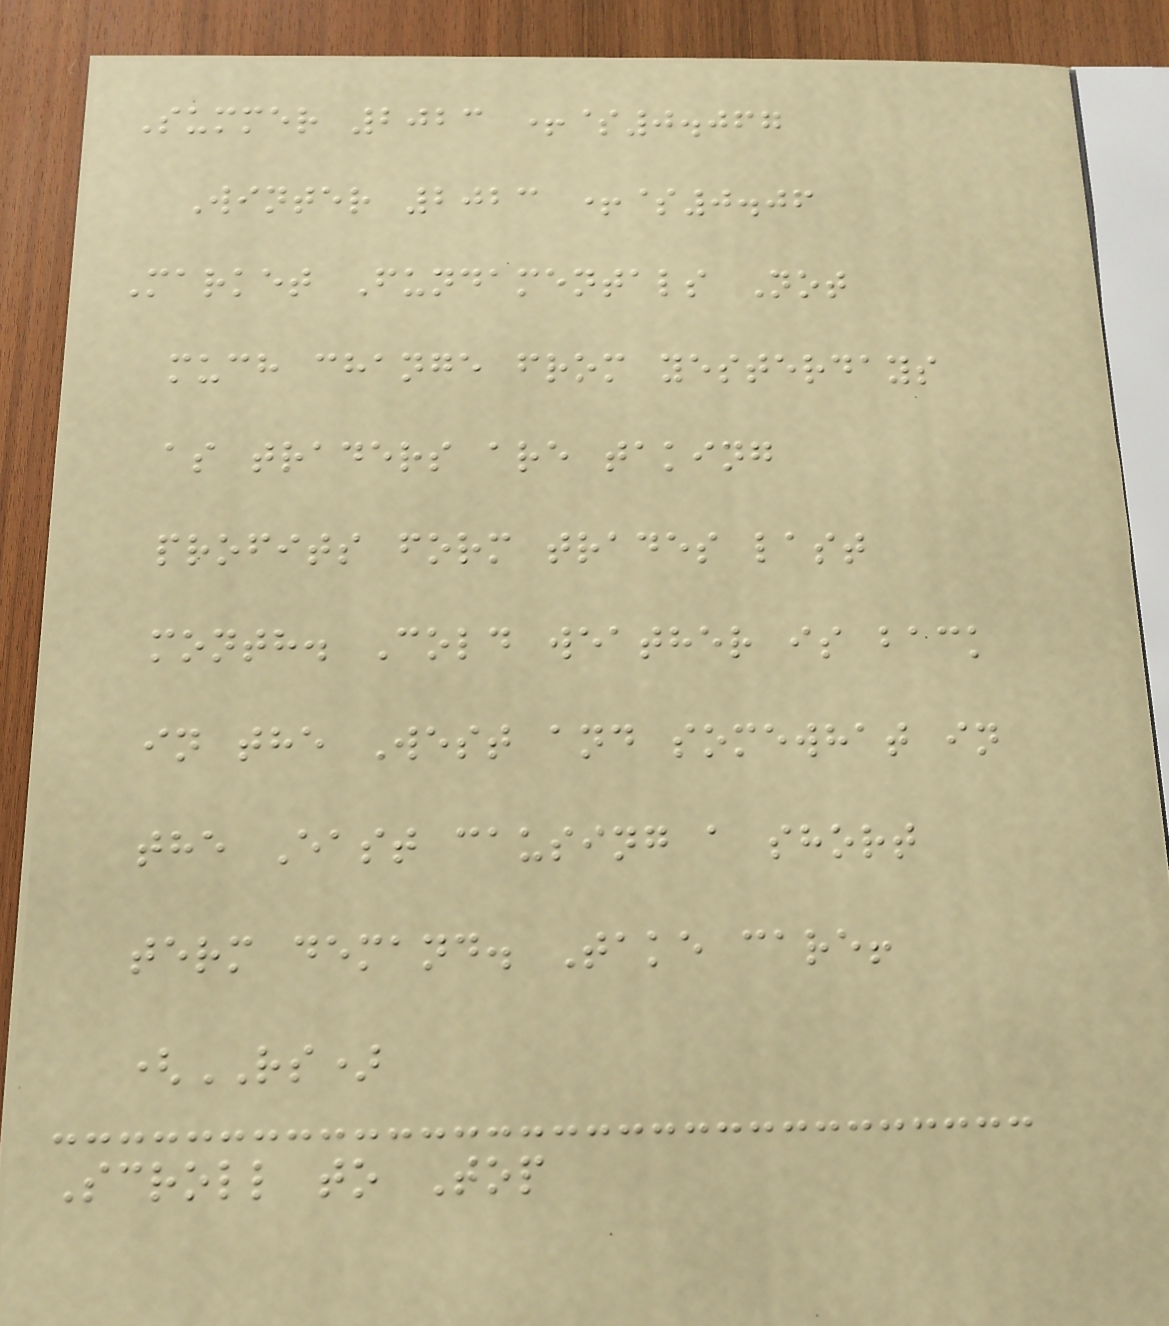Summer 2023 +$0.067
Winter 2023 +$0.06
Market Fundamentals Not
much change from yesterdays
as traders are taking
profits form trades last
month. Cold weather is back
in the West and somewhat in
the East causing a short
term demand. Take care!
(RS)
Scroll to Top
